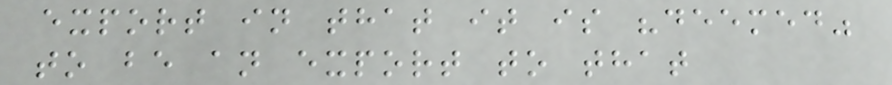export in that it is "deemed"
to be an export to that
